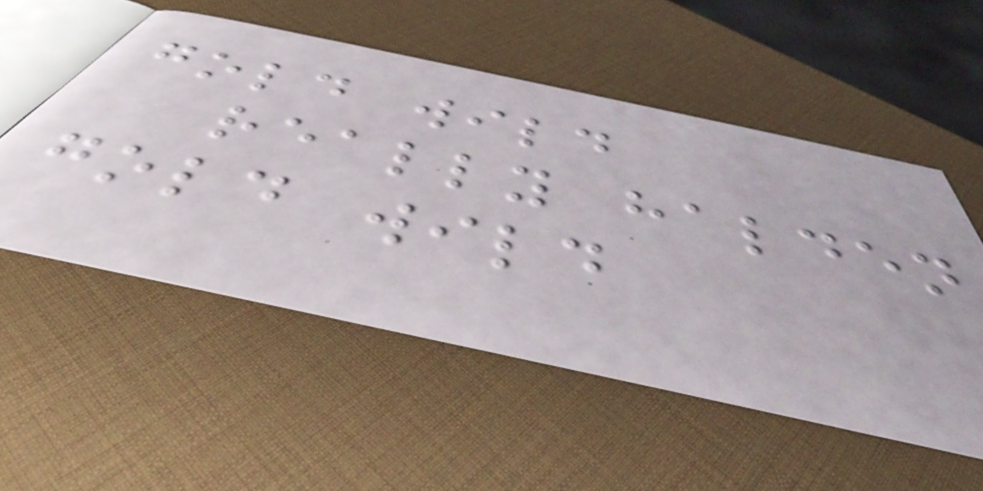gold wild
really halden
gold wild
